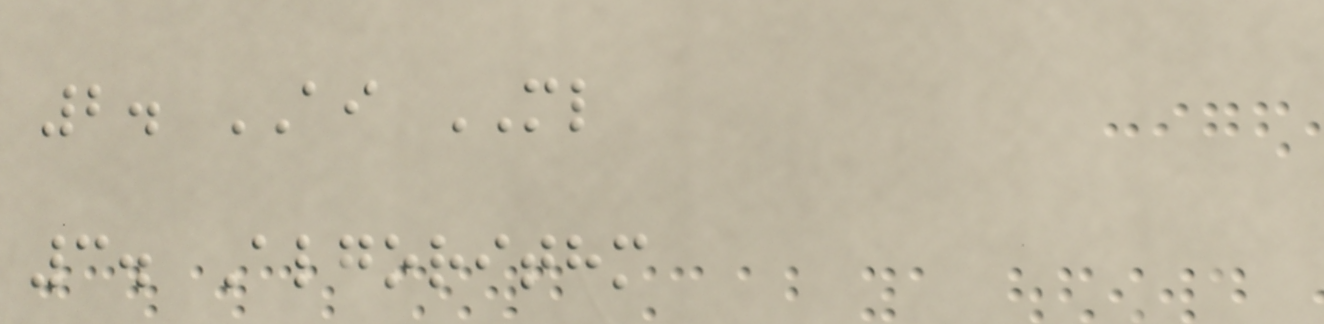2. AI ML
3. Algorithm
